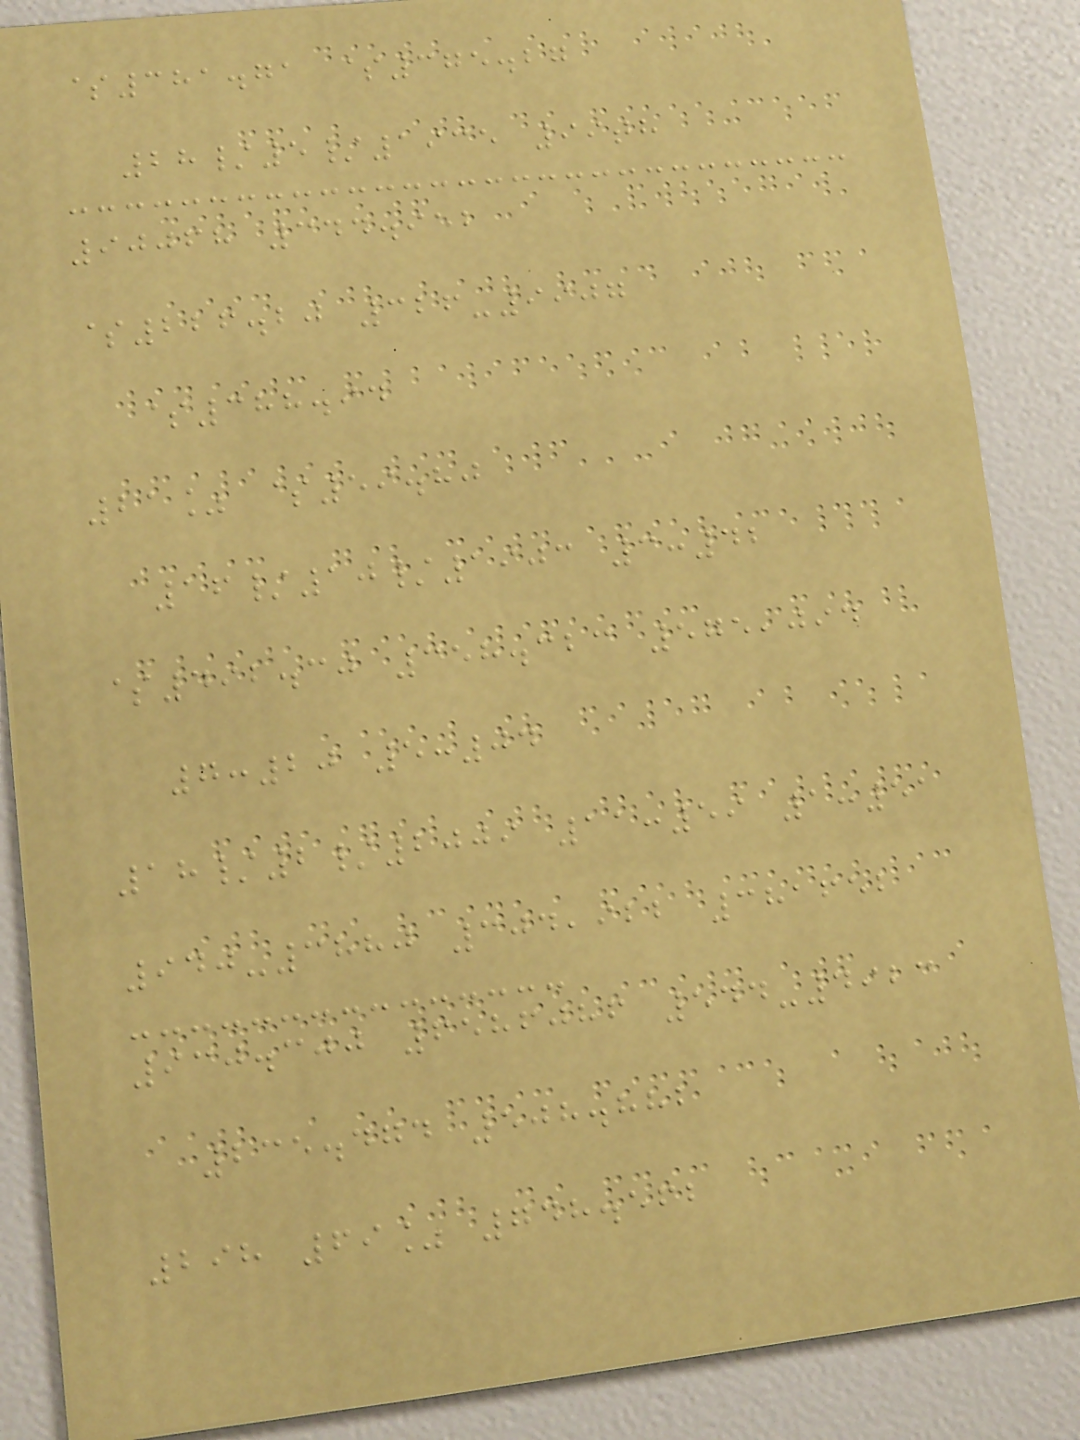$381.71 $375.27
28/5/1935 99th
90068 344.952
$226.20 326-9907
$388.94
21% $59.80
16/10/1903 3:42
$492.30 358.323 575,094
7:20 5:04
18/2/2009 11:59 1:51
940-3880 304,922 381652
930.300 6586086 544-4923
235.474 508.882
298 69% 748.562
